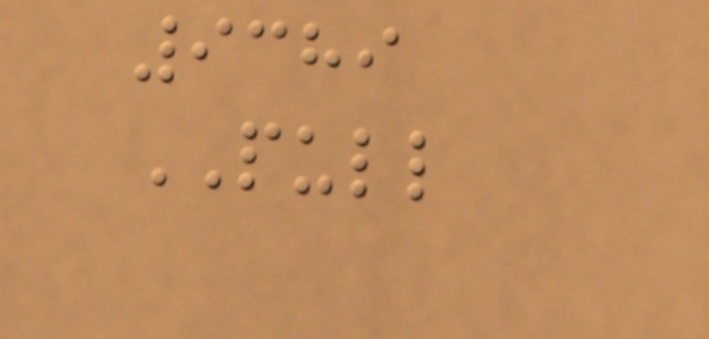9389
PULL
